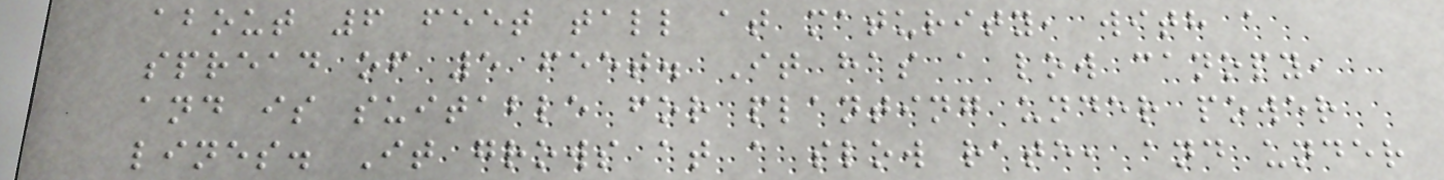about 6 feet tall at maturity, with a
spread of 5 feet. It has a low canopy,
and is suitable for planting under power
lines. It grows at a slow rate, and under
